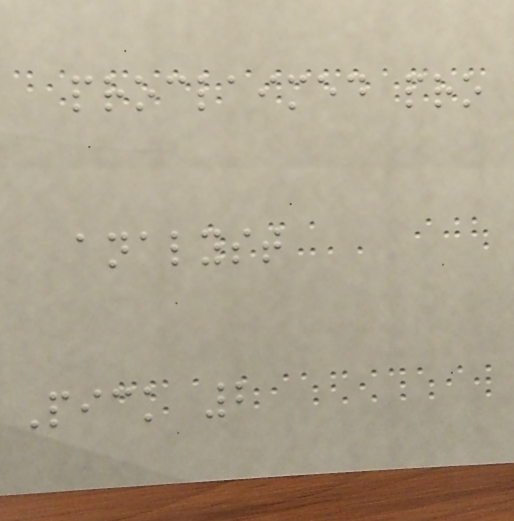proclaimed pro
analyst
Pick 2
